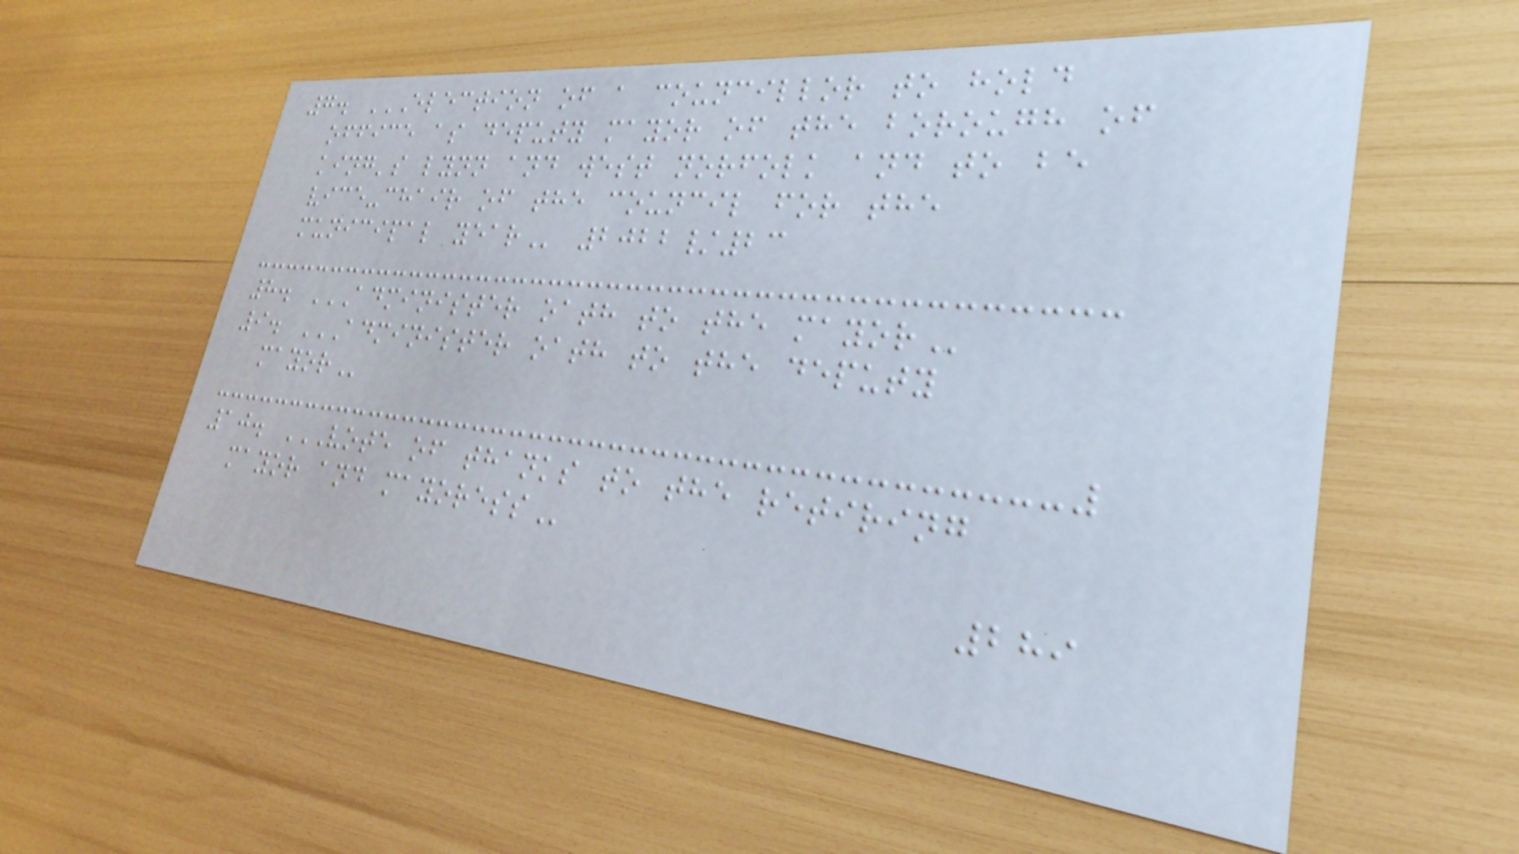7. ELECTION OF A COUNCILLOR TO HOLD
OFFICE AS DEPUTY MAYOR OF THE BOROUGH OF
KING'S LYNN AND WEST NORFOLK AND TO BE
VICE-CHAIR OF THE COUNCIL FOR THE
MUNICIPAL YEAR 2022/23
8. ADMINISTER OATH TO THE MAYOR
9. ADMINISTER OATH TO THE DEPUTY
MAYOR
10. VOTE OF THANKS TO THE RETIRING
MAYOR AND MAYORESS
289
